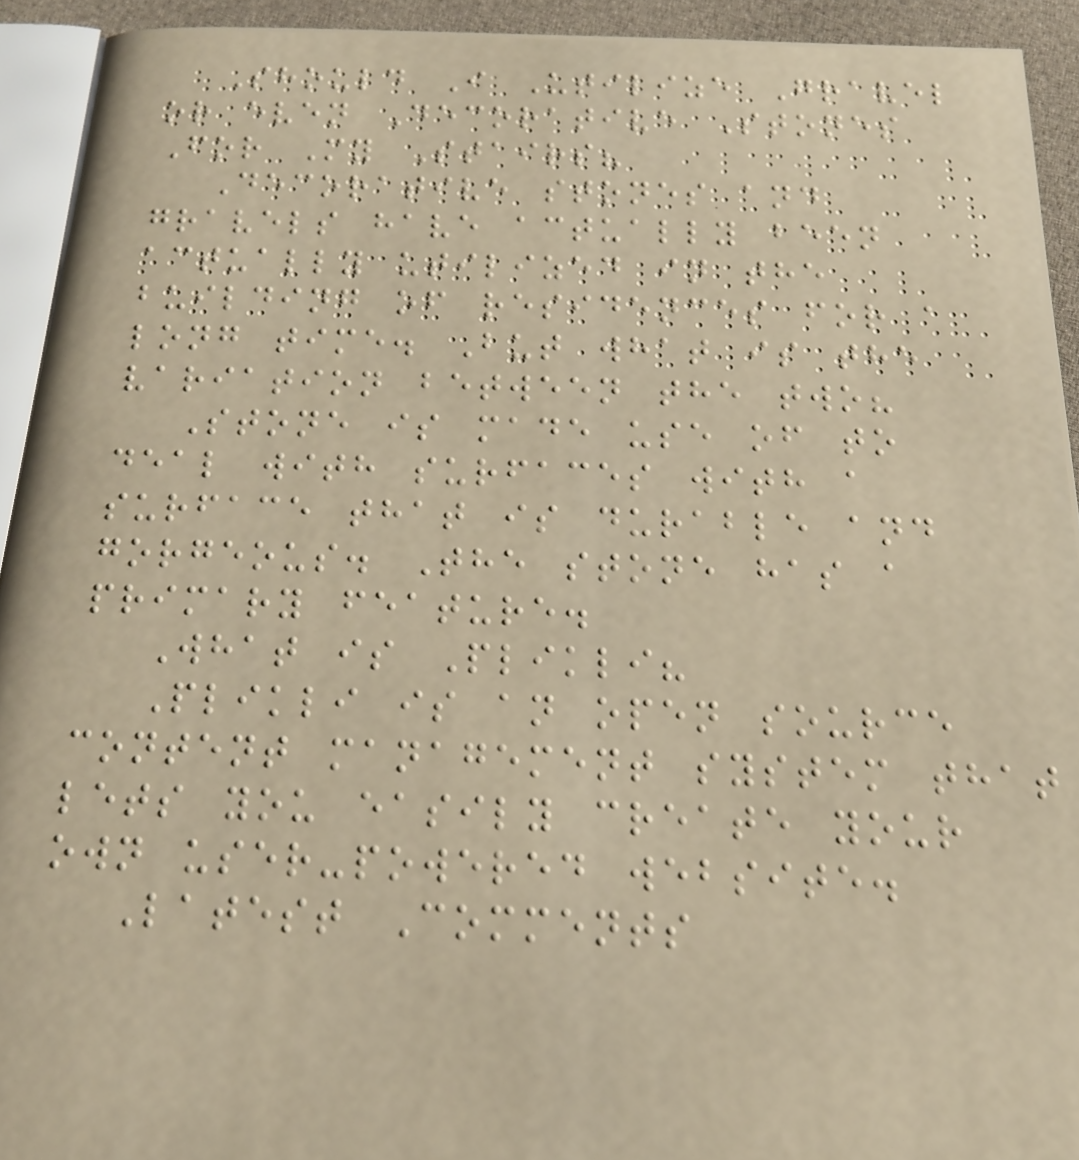Should I Utilize Gravel
or even Decorative Stones
For My Stairs?
Decorative stones and
gravels have actually been
actually utilized in the
building of residences for a
long time. But what is the
variation between the two?
Stone is made use of to
deal with surfaces with a
surface that is durable and
gorgeous. The stone has a
primary feature.
What is Plikli?
Plikli is an open source
content management system that
lets you easily create your
own user-powered website.
Latest Comments
